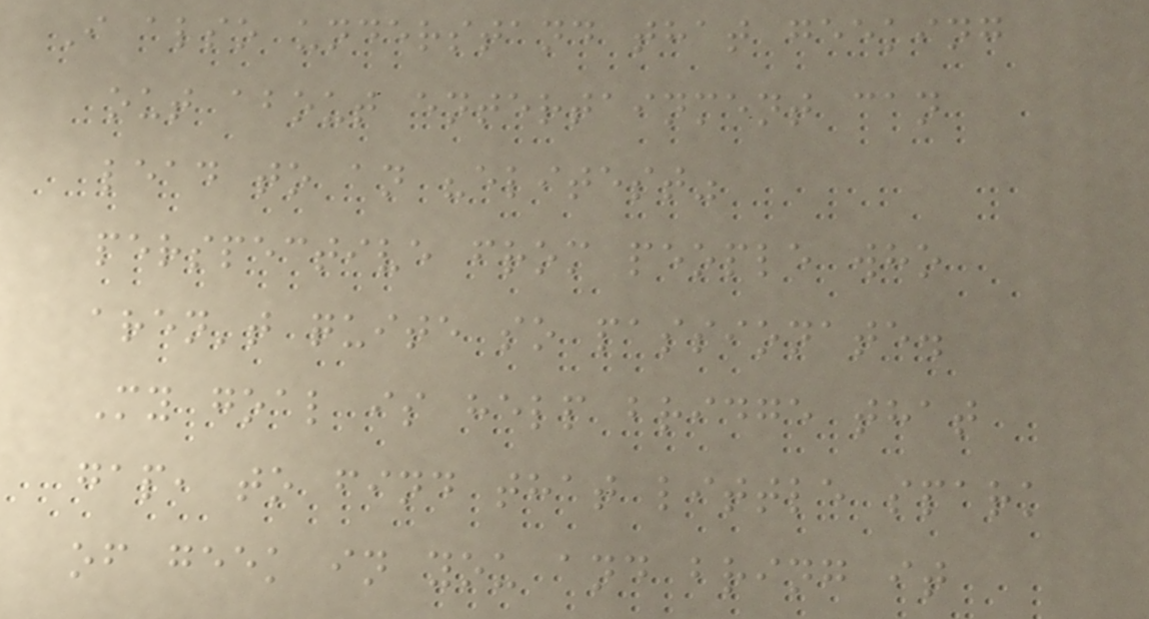I also understand that geeking
out about entertainment can
lead to an "elitest"
perspective from people who
aren't quite so passionate.
My goal is help bridge that
gap, to find that little spark
of geek in you and bring it
